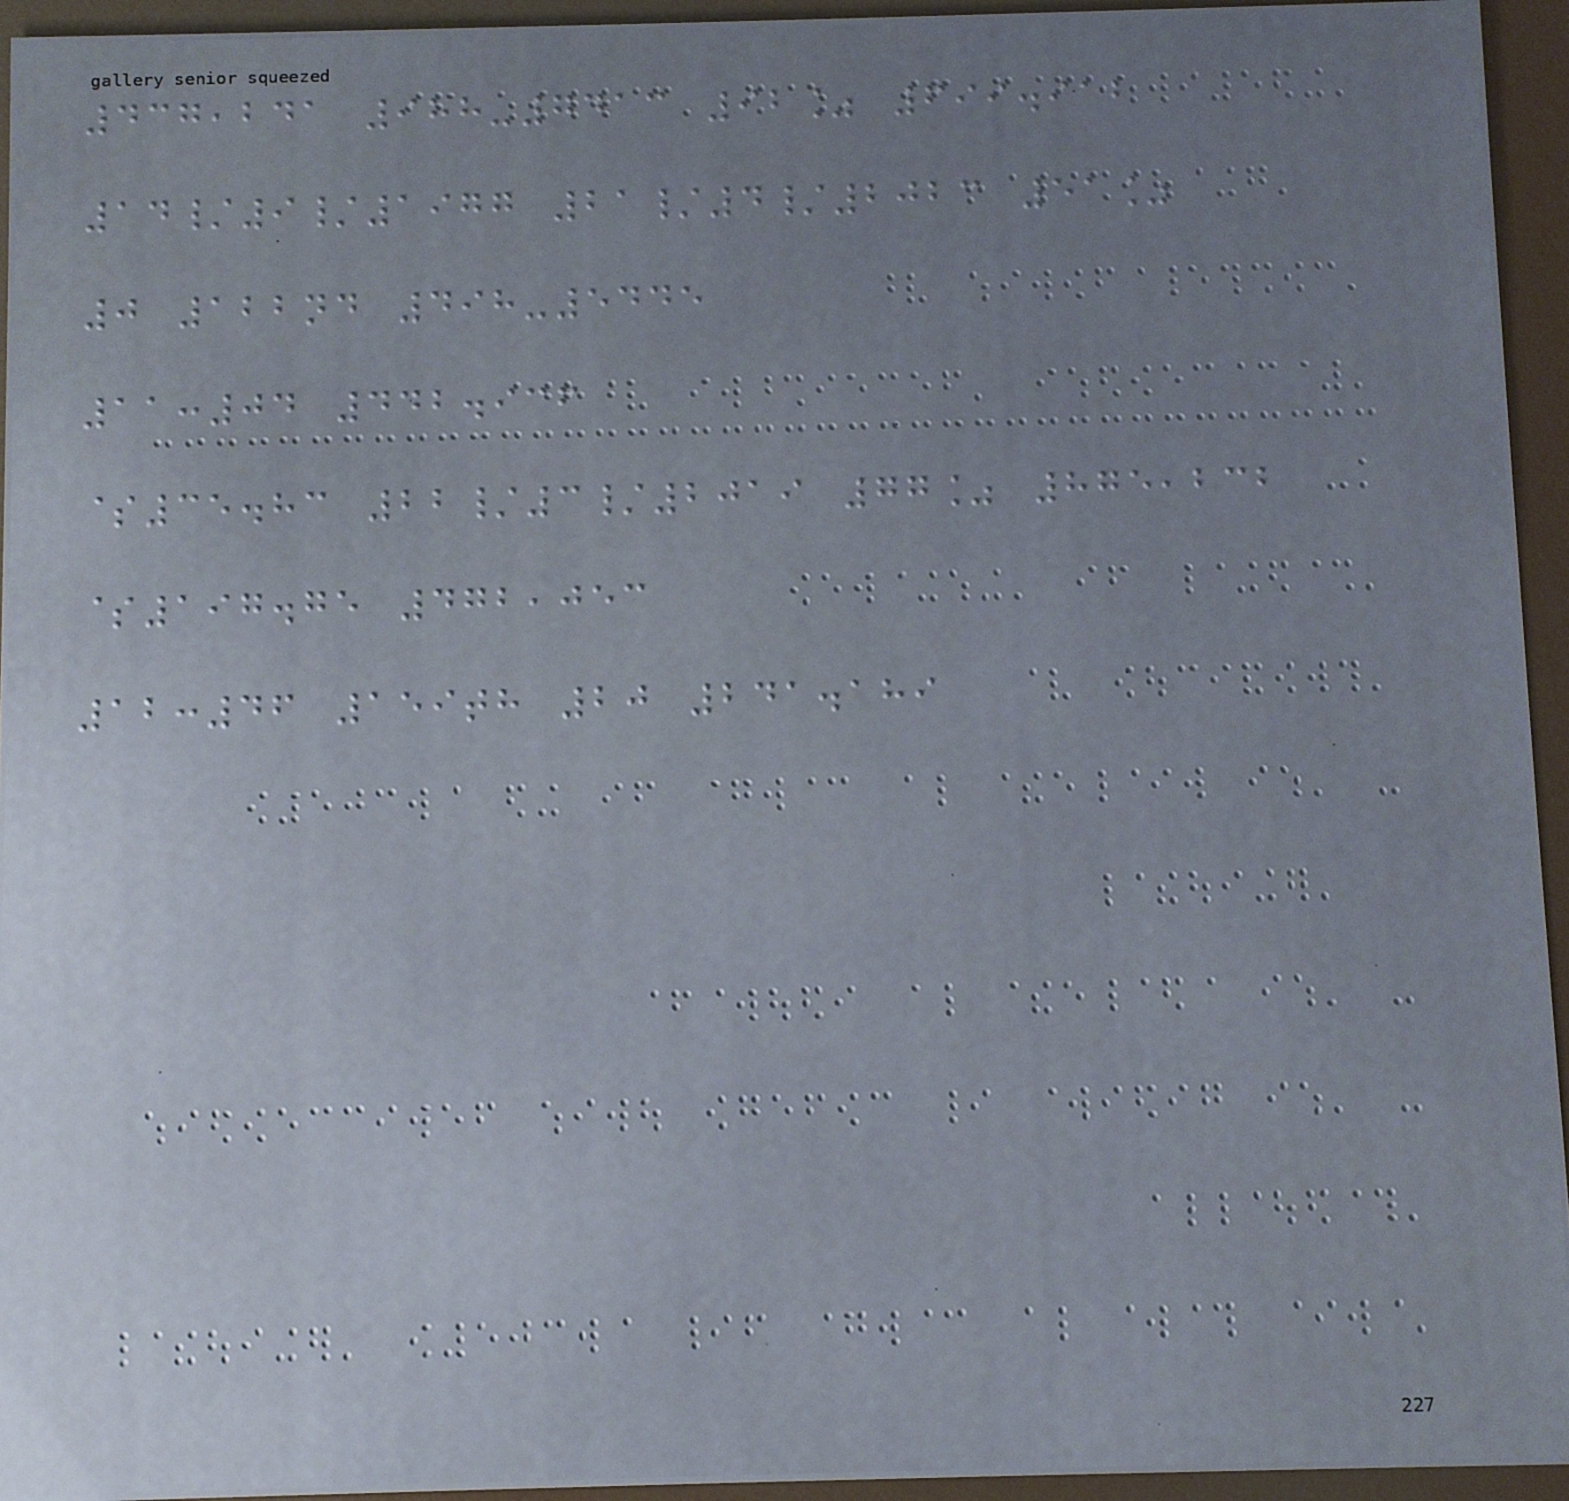437,241 988-7413 92% 699.912
14/9/1977 21/4/2023 51%
0 122nd 498-5445
11:04 442.936
$35.83 22/3/2019 77% 875,232
$197.75 472,053
12:46 159th 20 241.189
